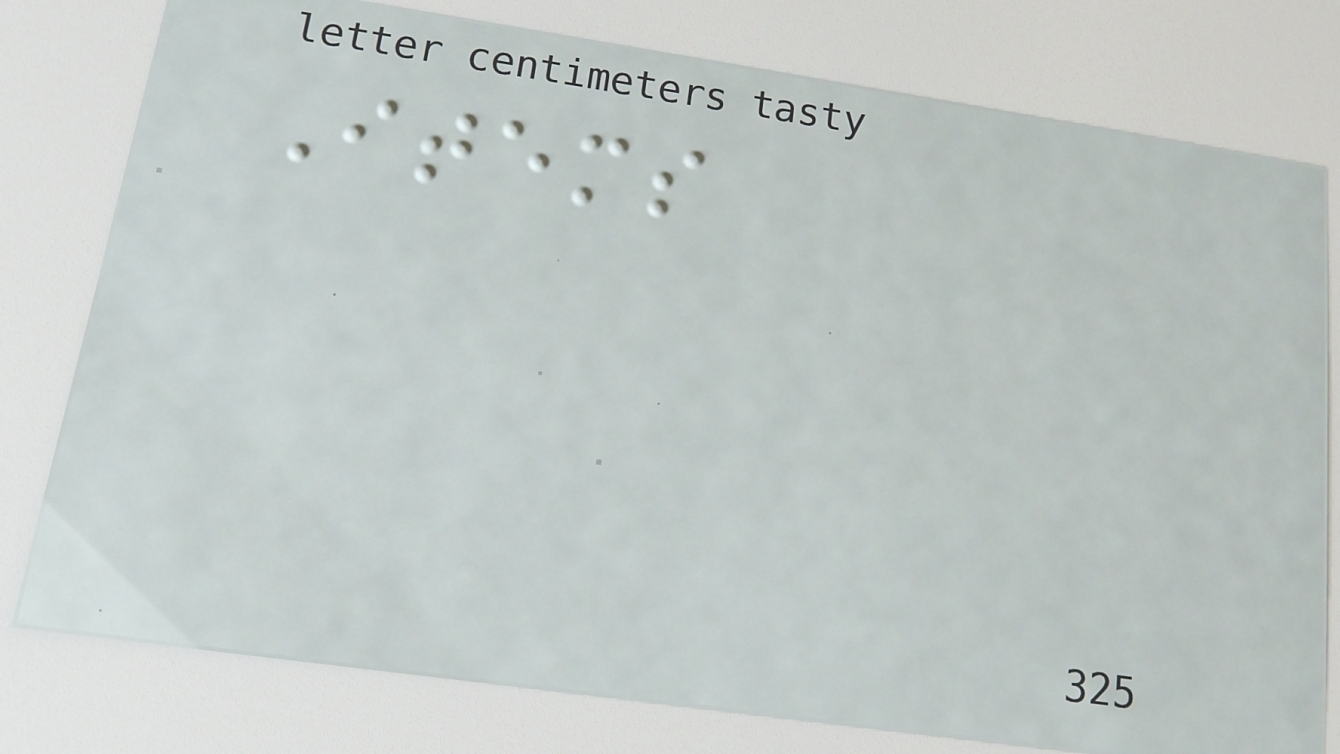Items
